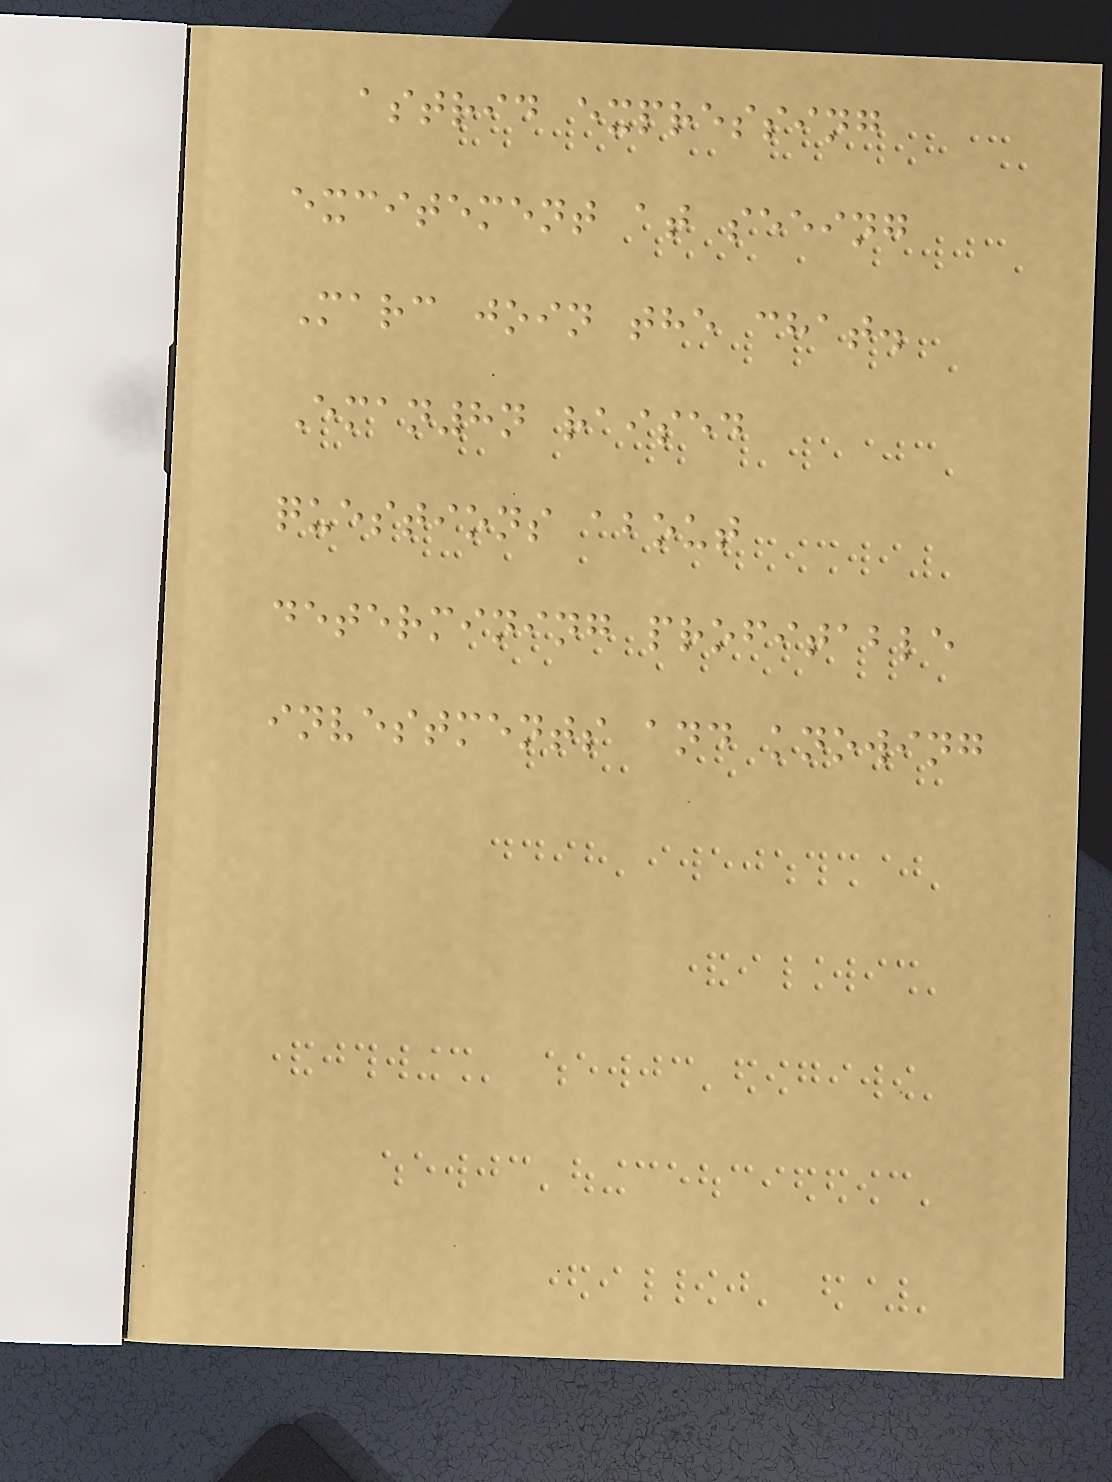astrid expressing
excitement at seeing
Marc join the chat.
Eman8n raised
questions about
determining profitable
investments and knowing
